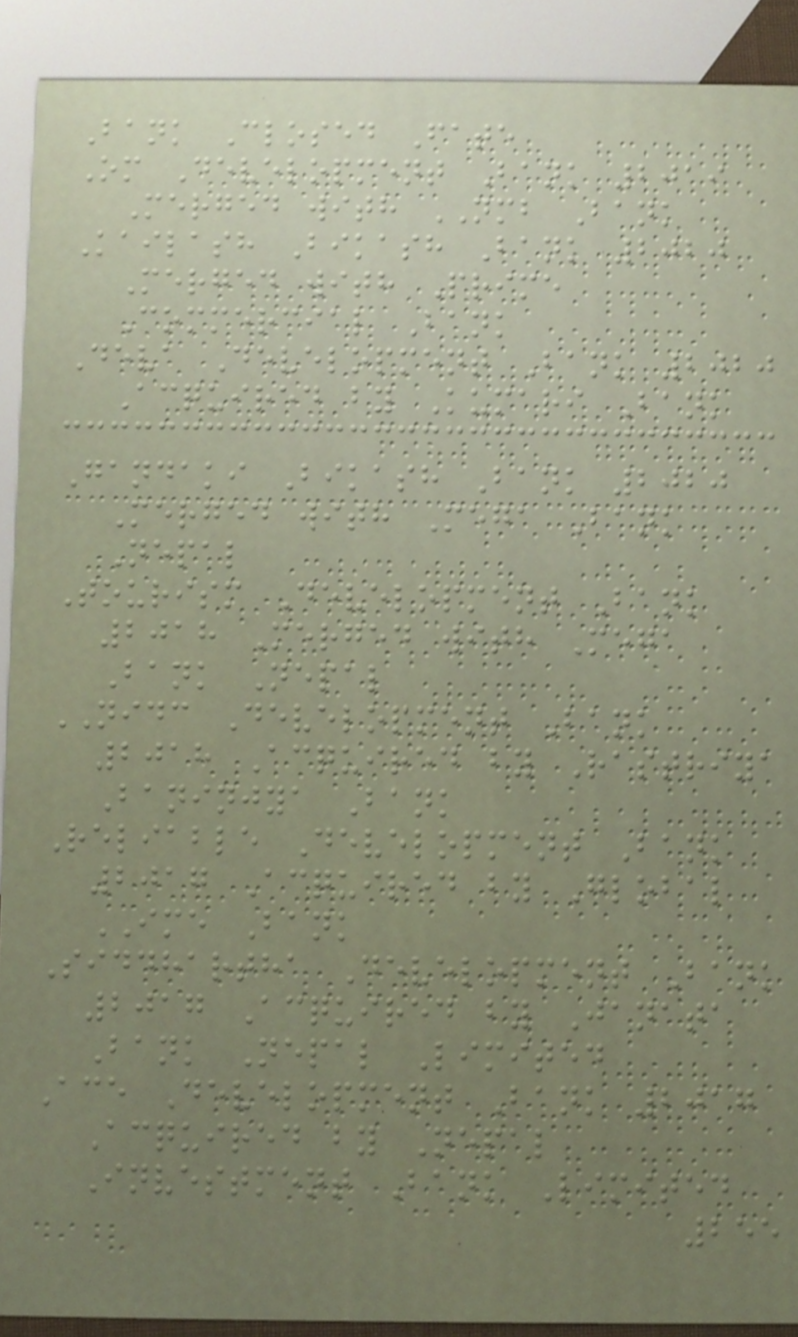Bank Closed Fate
Om Development Bank 2019
Merged with NMB Bank
Kailash Bikash Bank 2020
Merged with Prime
Commercial Bank
Deva Development Bank 2020
Acquired by Kumari Bank
Gandaki Bikash Bank 2020
Merged with Mega Bank
Nepal
Tourism Development Bank
2018 Merged with Mega
Bank Nepal
NIDC Development Bank
2018 Acquired by Rastriya
Baninjya Bank
Reliable Development Bank
2017 Acquired by Global
IME Bank
Siddhartha Development Bank
2017 Acquired by Janata
Bank Nepal Limited
Ace Development Bank 2017
Acquired by Nepal
Investment Bank Limited
255
